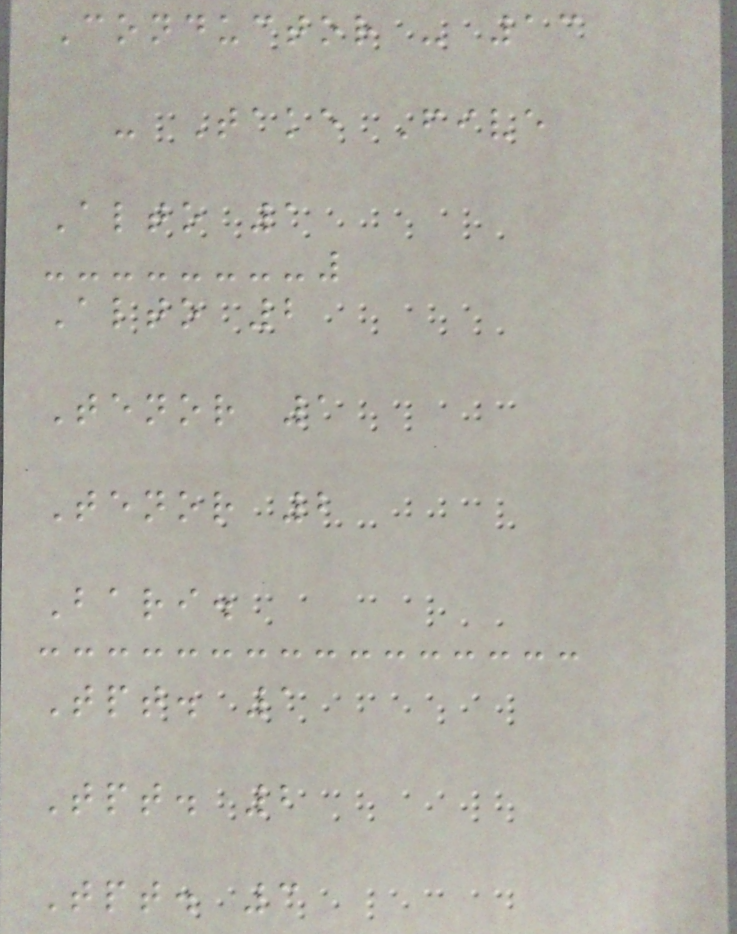Conductor - 13
- Take Five
Alto 1
Alto 2
Tenor 1
Tenor 2
Bari.
Tpt. 1
Tpt. 2
Tpt. 3
